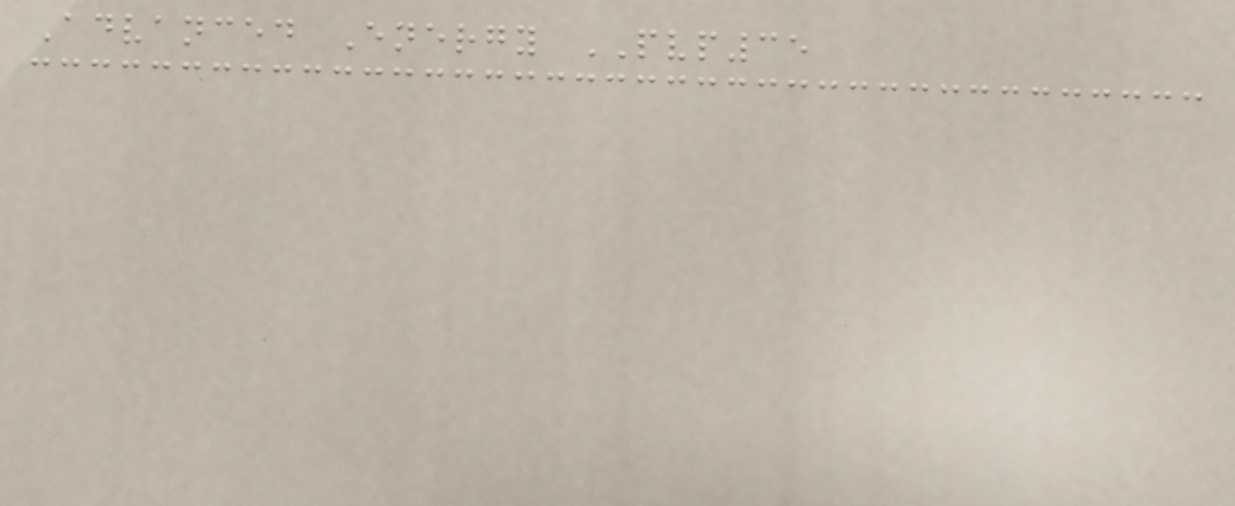Advanced Energy PVP35
